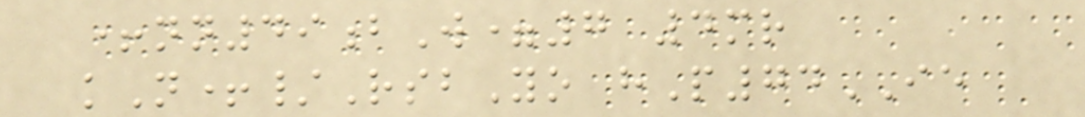+nn49bW=7 4mr
kN+/RsbYo hP74IE
